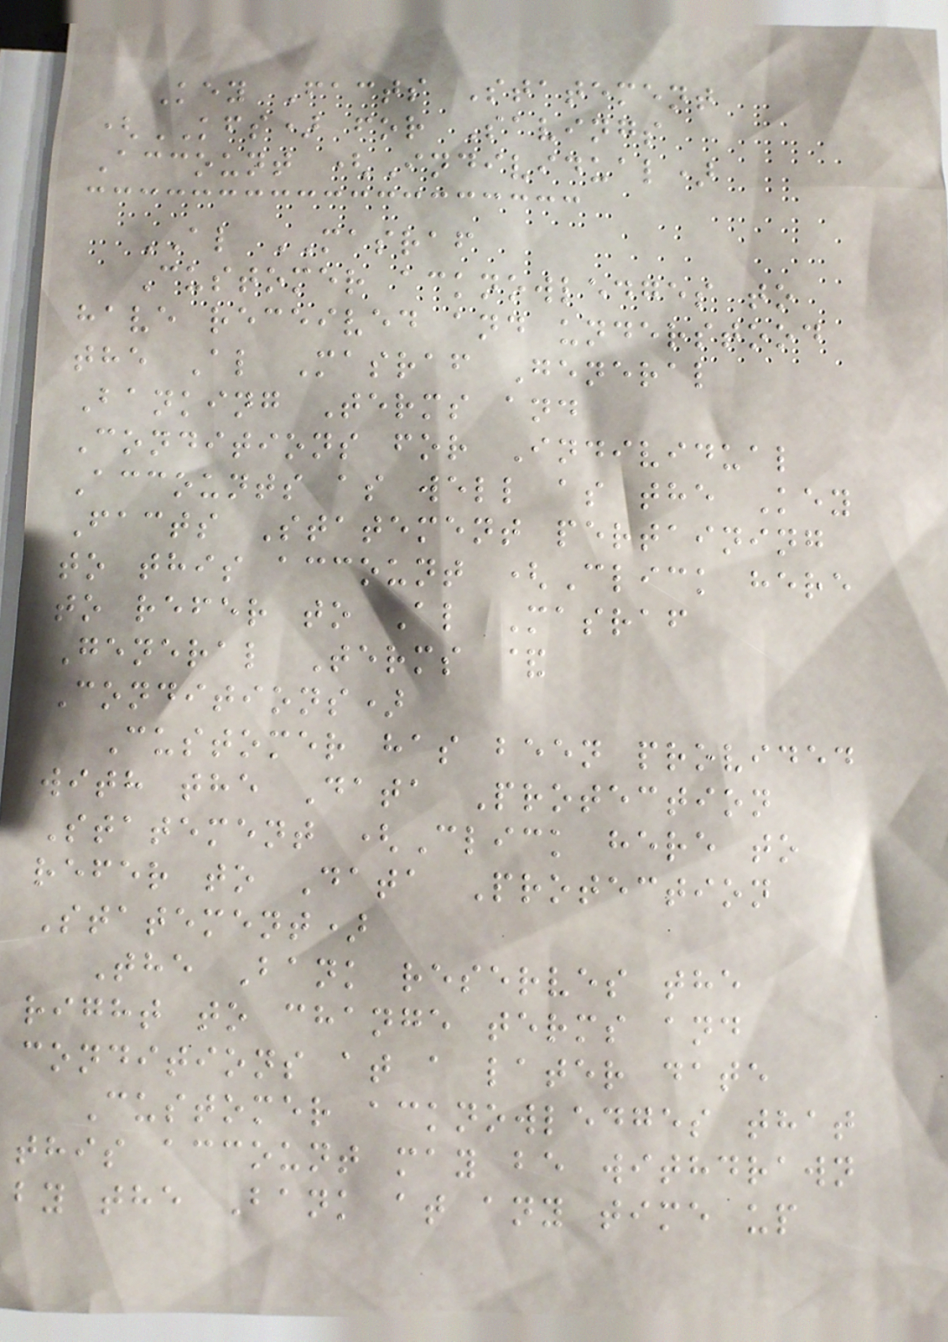Key Facts Statement
(KFS) for Savings
Account (Individual)
AL MASRAF
Customer acknowledges to
have received and understood
the Al Masraf General
Banking Terms and
Conditions for Individual
Accounts as well as the Key
Facts Statement pertaining
to this account (Click here
to refer to Al Masraf
General Terms &
Conditions)
Customer has been provided
with the Data Protection
Statement (Click here to
refer to Data Protection
Statement)
The Bank reserves the
right to change terms and
conditions at a later date
Customer acknowledges that
this account may be withdrawn
by the Bank at any time up
